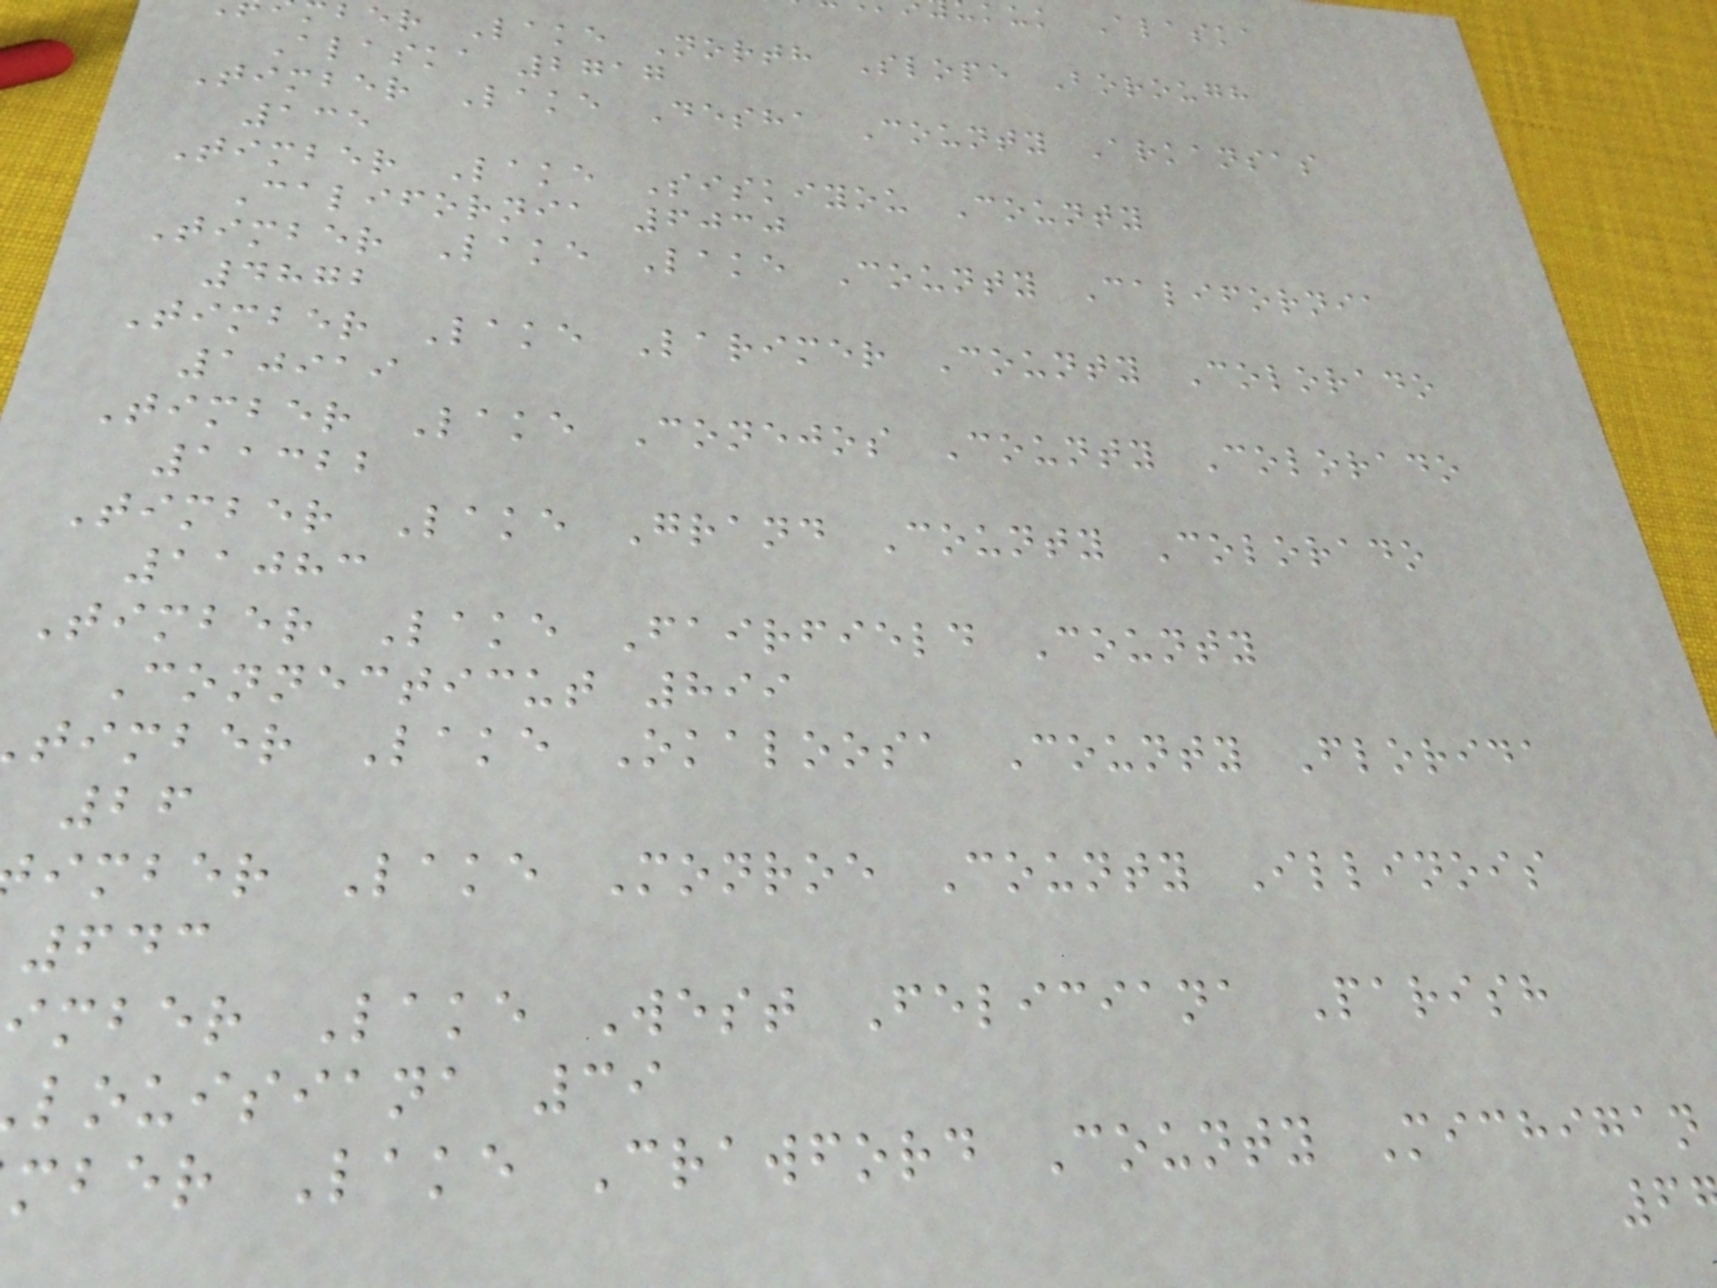kuk Alaska
ber Lake North Slope Borough
Alaska 2717
Timber Lake Desha County Arkansas
135
Timber Lake Siskiyou County
California 6030
Timber Lake Lake County California
4872
Timber Lake Larimer County Colorado
10919
Timber Lake Conejos County Colorado
11322
Timber Lake Grand County Colorado
11083
Timber Lake Fairfield County
Connecticut 899
timber Lake Okaloosa County Florida
26
imber Lake Monroe County Illinois
643
imber Lake West Feliciana Parish
louisiana 39
mber Lake Crawford County Michigan
